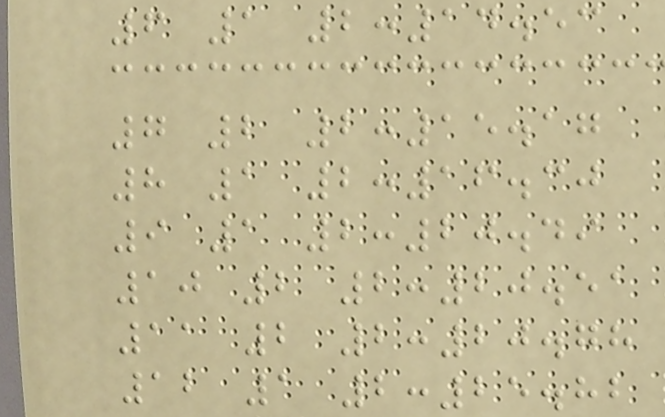6 1 2:14.53
7 2 2:15.17
8 1 2:16.30
9 1 2:20.49
10 2 2:20.51
11 2 2:20.78
12 1 2:25.82
